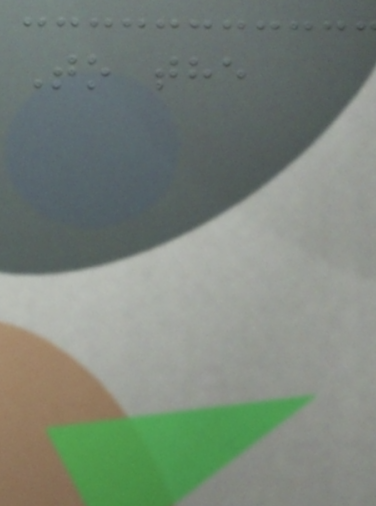To the
